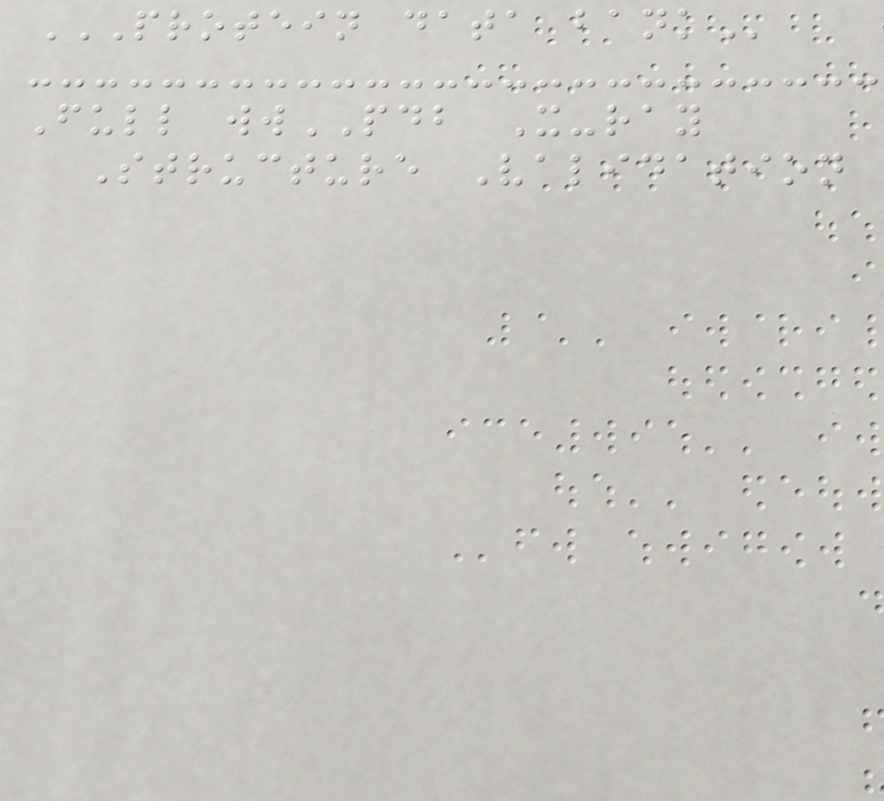PROTEIN DATA BANK
Full wwPDB X-ray
Structure Validation
